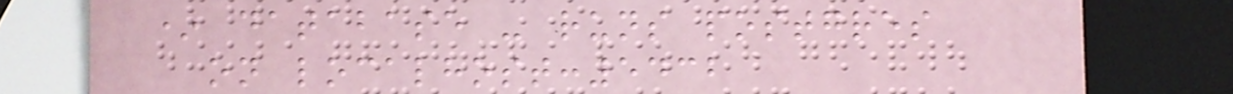* database - runs postgres
on localhost:5432
